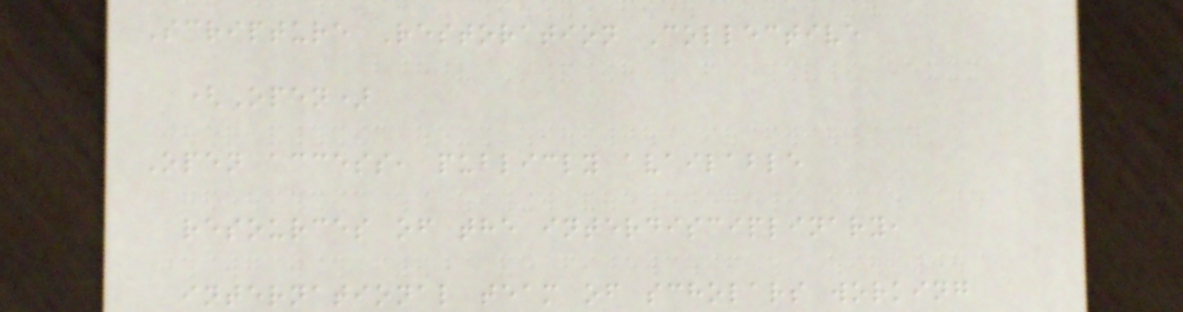Scripture Restoration Collective
(Open)
Open access, publicly available
resources of the interdisciplinary,
international team of scholars working
